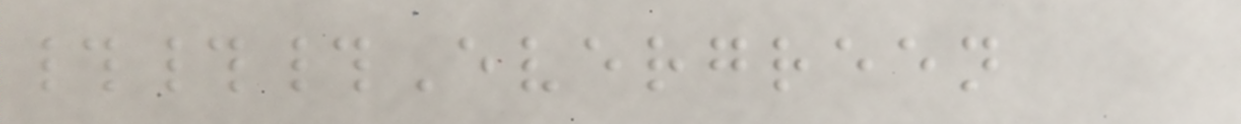###Evergreen
